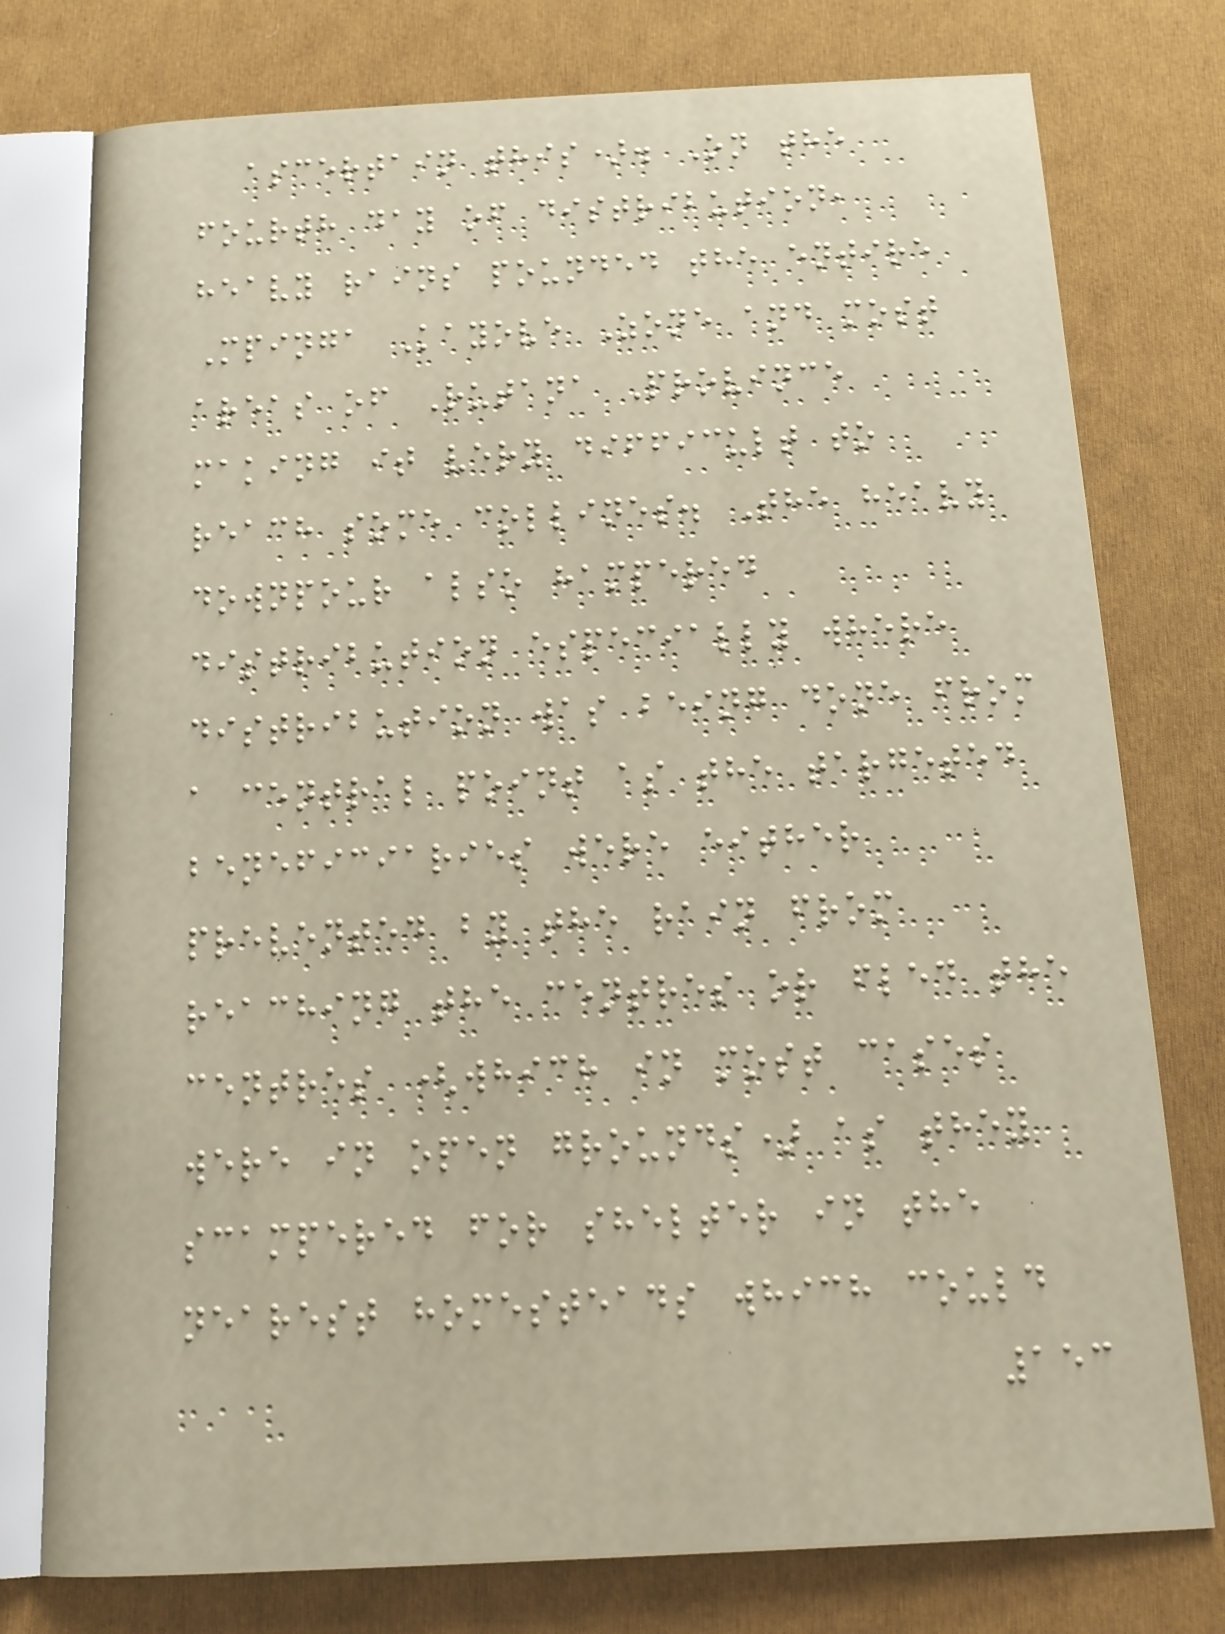ascertain this). On the
fourth day of distribution,
heavy rains pounded the entire
Mpinga Kayove Zone and most
areas of Rutana Province
making it very difficult to
reach some collines. The heavy
downpour also hampered
distribution especially where
distribution was being done from
a central point as the targeted
beneficiaries were either
prevented by the rain from
reaching the centres or fled the
centres (which in most cases
were in open grounds) as they
scampered for shelter in the
nearest homesteads which could
153
